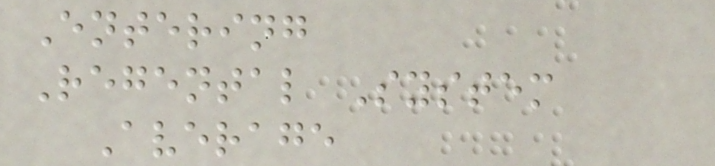Entering
Regental System
Average
